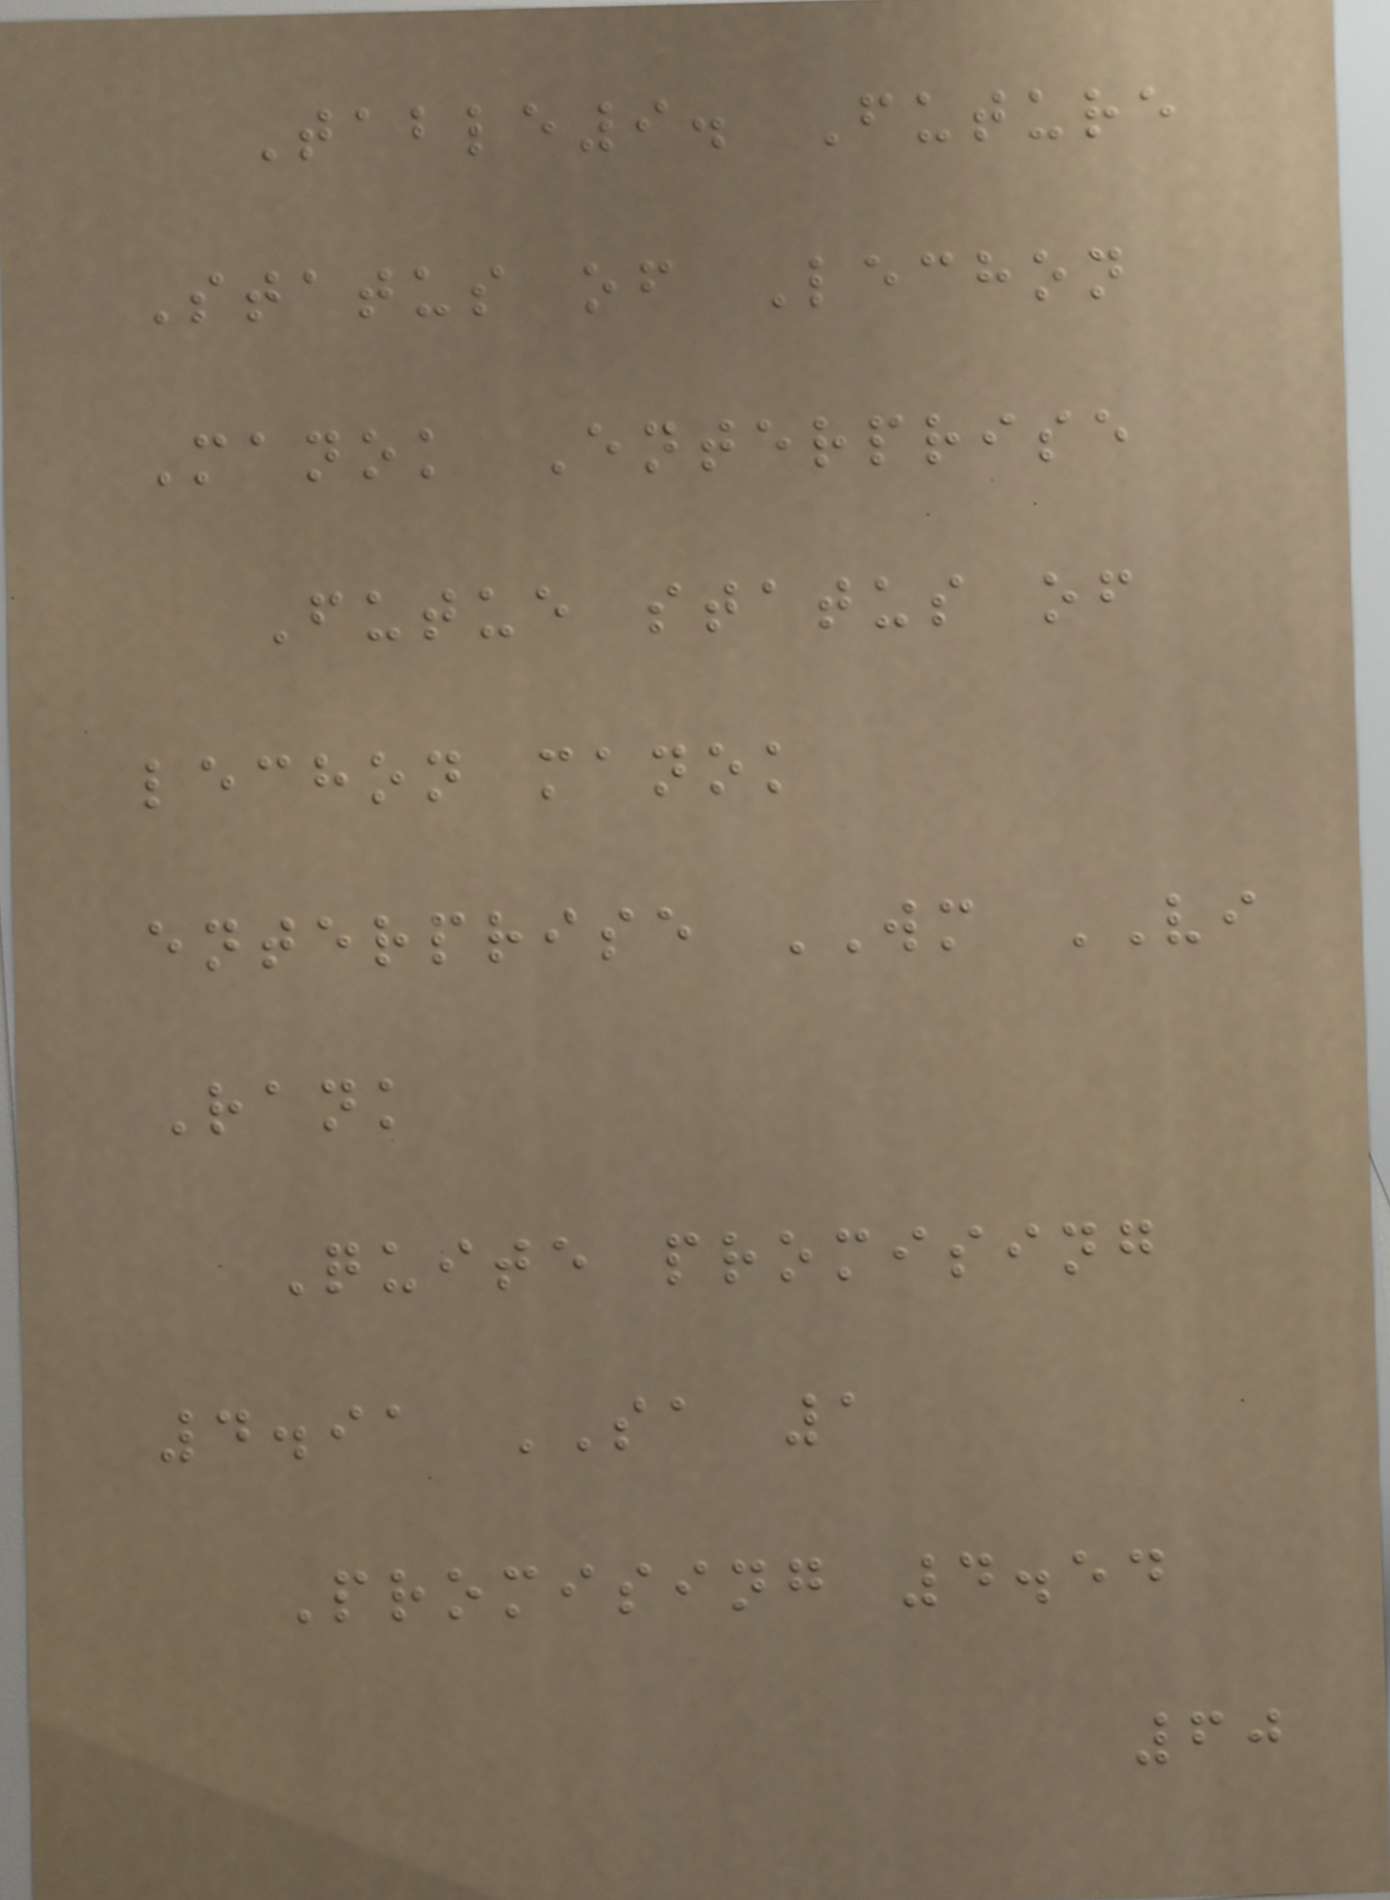Table9. Future
Status of Lechon
Manok Enterprise
Futue status of
lechon manok
enterprise WM VI
Rank
Quite promising
4.91 SA 1
Promising 4.54
60
